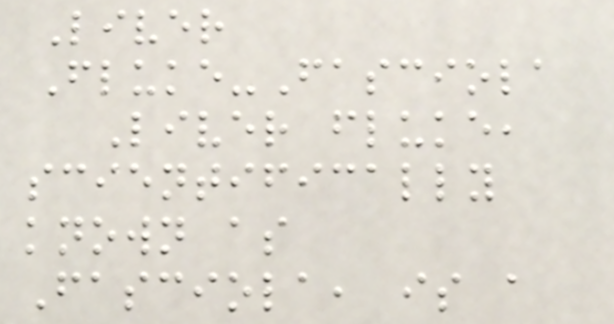Liver
Fluke-Fasciola
Liver fluke,
scientifically
known as
Fasciola, is a
